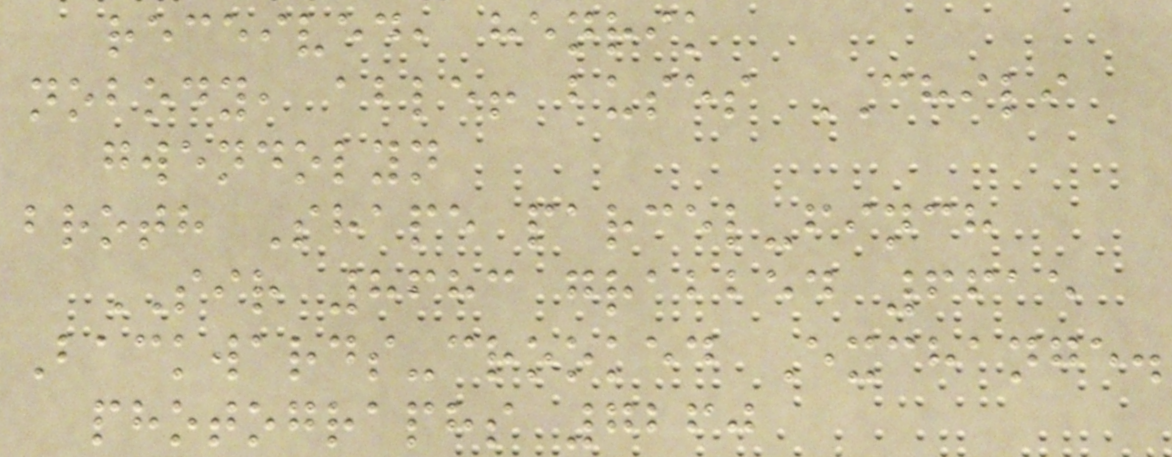received, henrik
nobody, able! buses CHILI
gwendolyn
broth Shape parcel-finch
SIR 8683 grabbed 6615
Backwards-crooked Exchange.
photographs 7260
